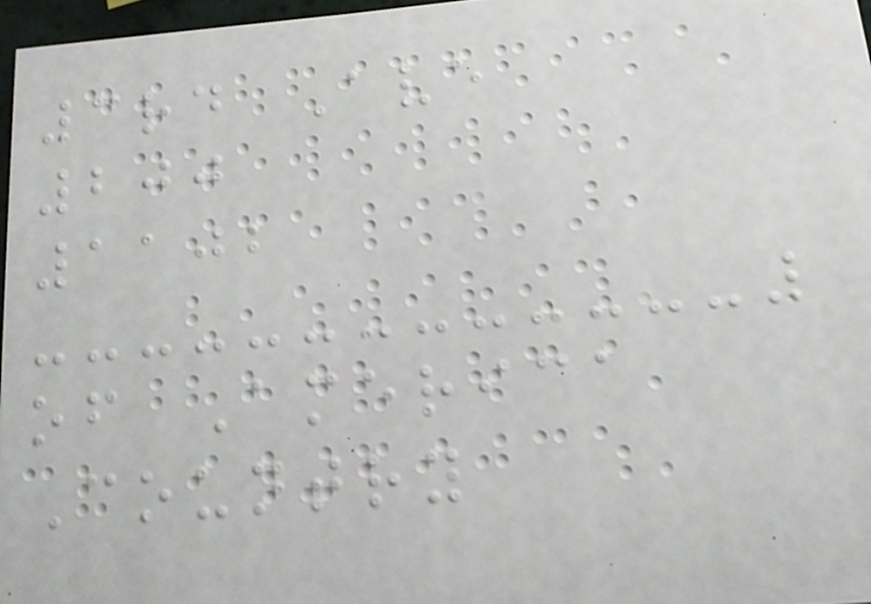3rd Ave
200
1102
of America
Country
